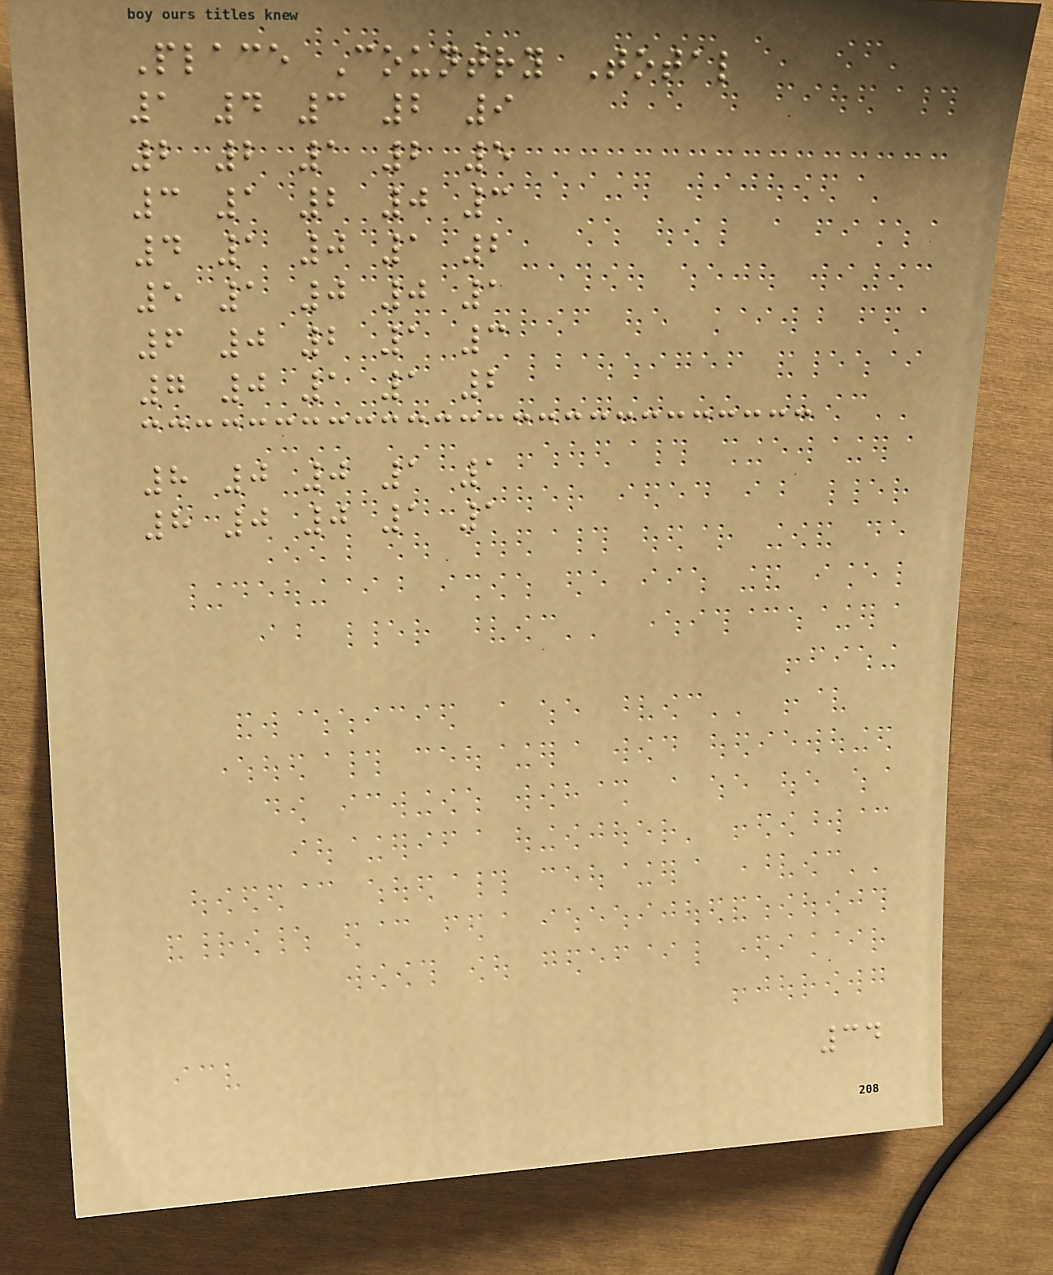Place Country Total
1 4 3 2 9
2 2 1 2 5
3 1 2 0 3
4 1 0 1 2
5 1 0 0 1
6 0 2 1 3
7 0 1 1 2
8 0 0 1 1
8 0 0 1 1
34
